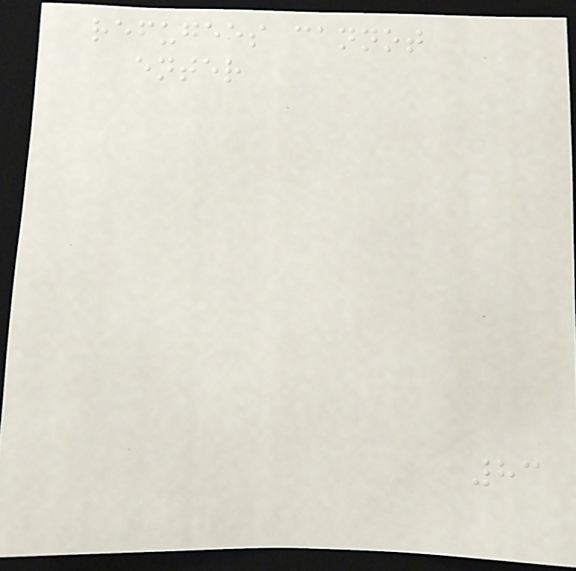refugees cannot
enter
83
